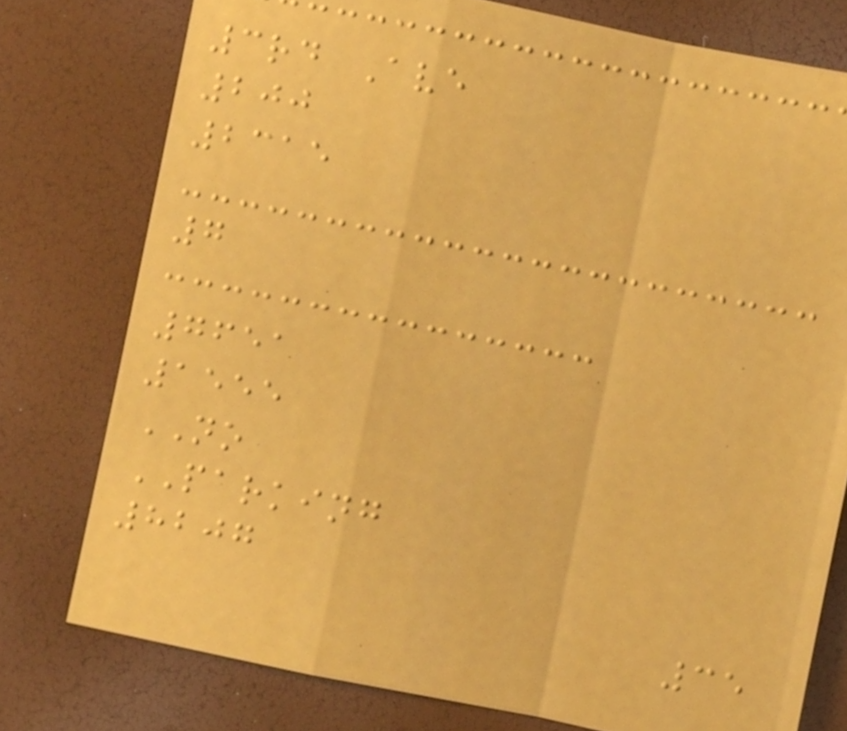3rd Ave
200
2315
7
7651
1555
NO
PARKING
8207
35
